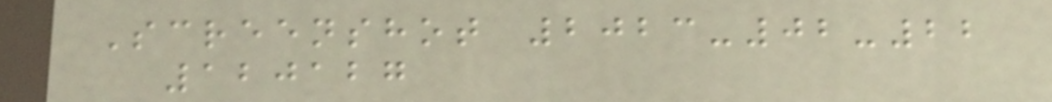Screenshot 2023-02-22
120127
